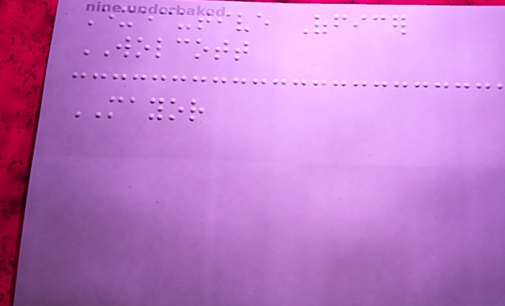Executive Officer
WOLCOTT
MAYOR
